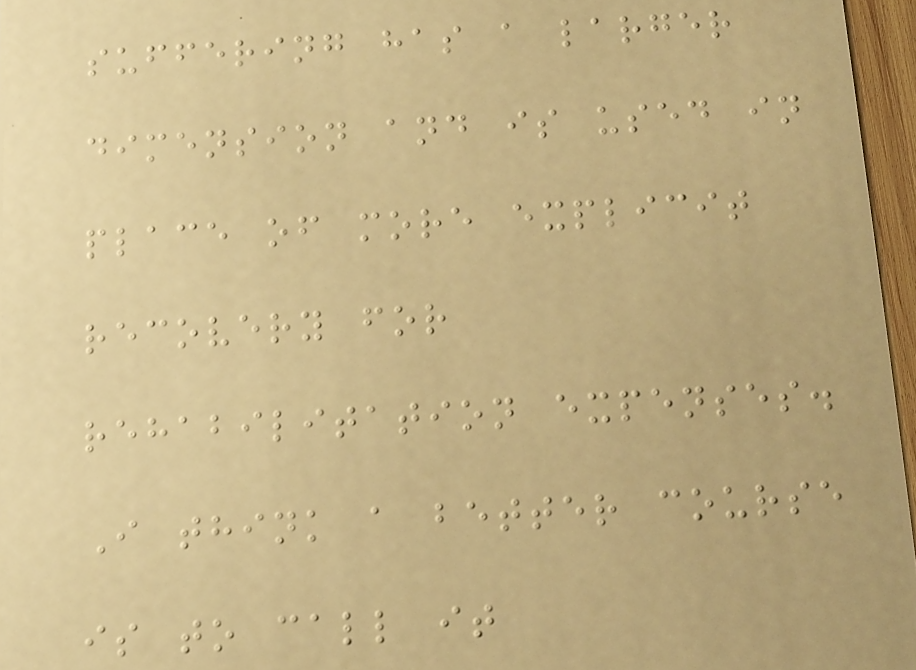suffering has a larger
dimension and is used in
place of more explicit
recovery for
rehabilitation expenses.
I think a better course
is to call it
